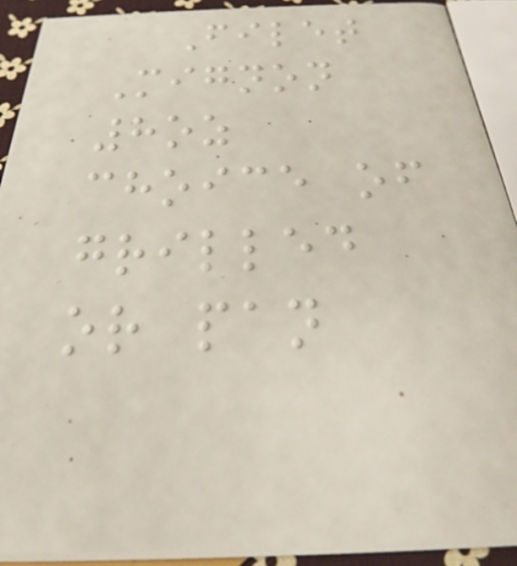Filet
Mignon
8oz
choice of
grilled
or pan
